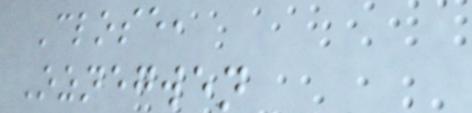Close,
Oznegwen
